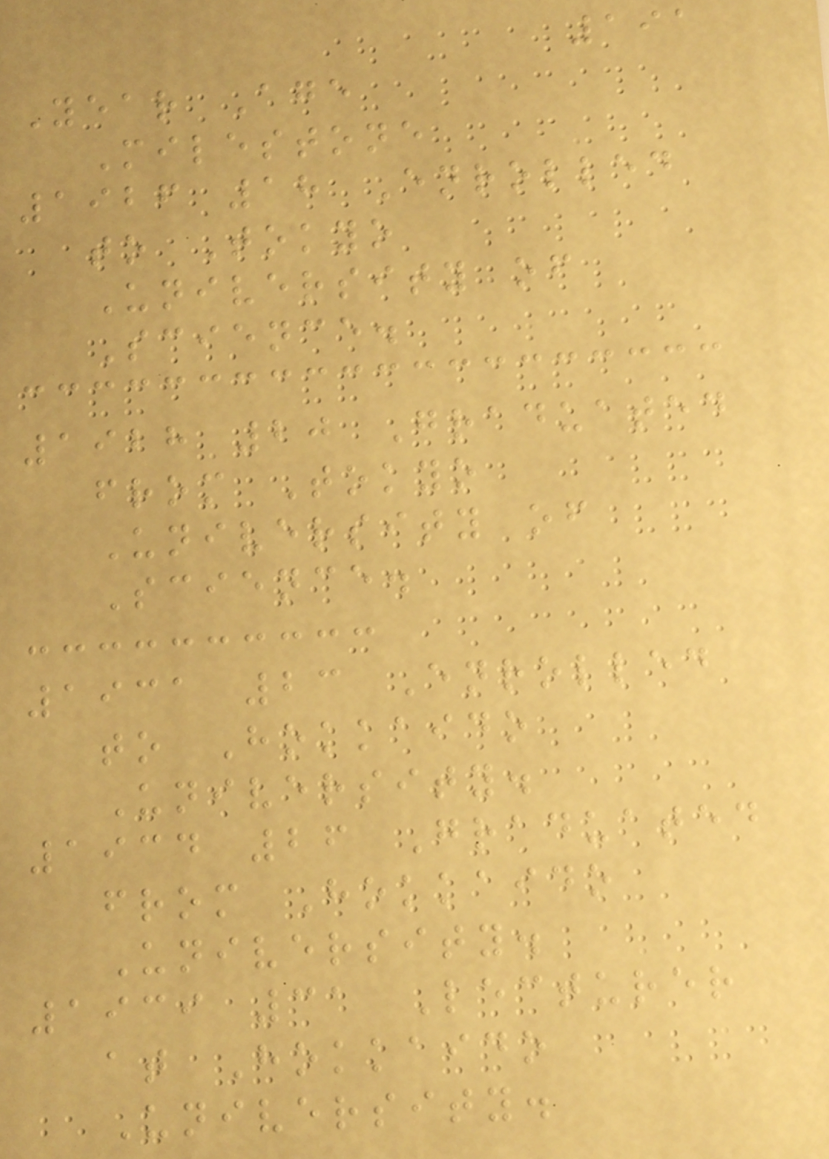191
Year Age
Milestone
1926 18 Enrolled
to Tokyo
University of
Science.
1928 20 Graduated
from Tokyo
University of
Science.
1931 23 Enrolled
to Hokkaido
University.
1934 26 Graduated
from Hokkaido
University.
1939 31 Lecturer
at Hokkaido
University.
